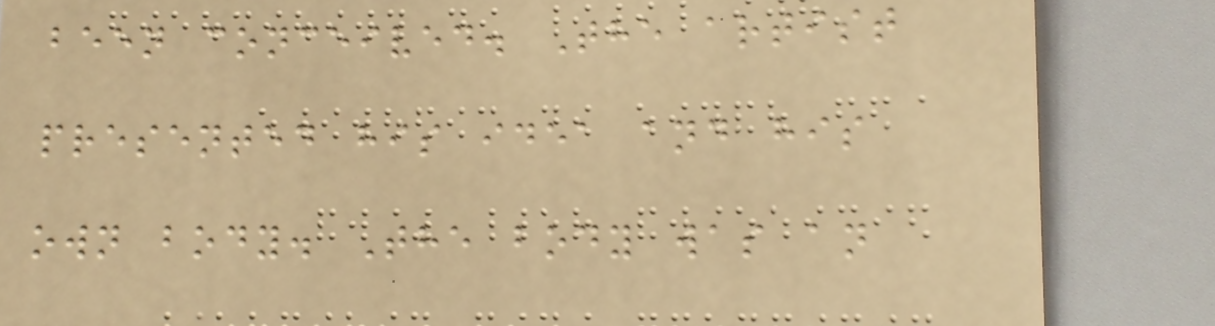been conceived. The artist
presented his idea and his
own body. The body was an
